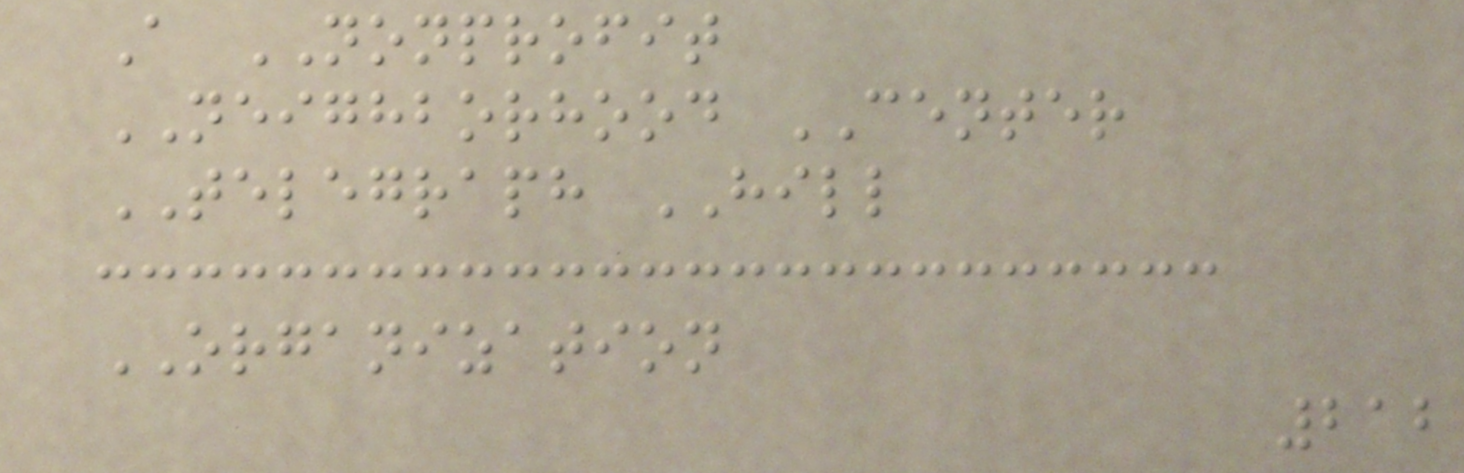A NONPROFIT
NEIGHBORHOOD CENTER
TELEGRAPH HILL
ORGANIZATION
212
